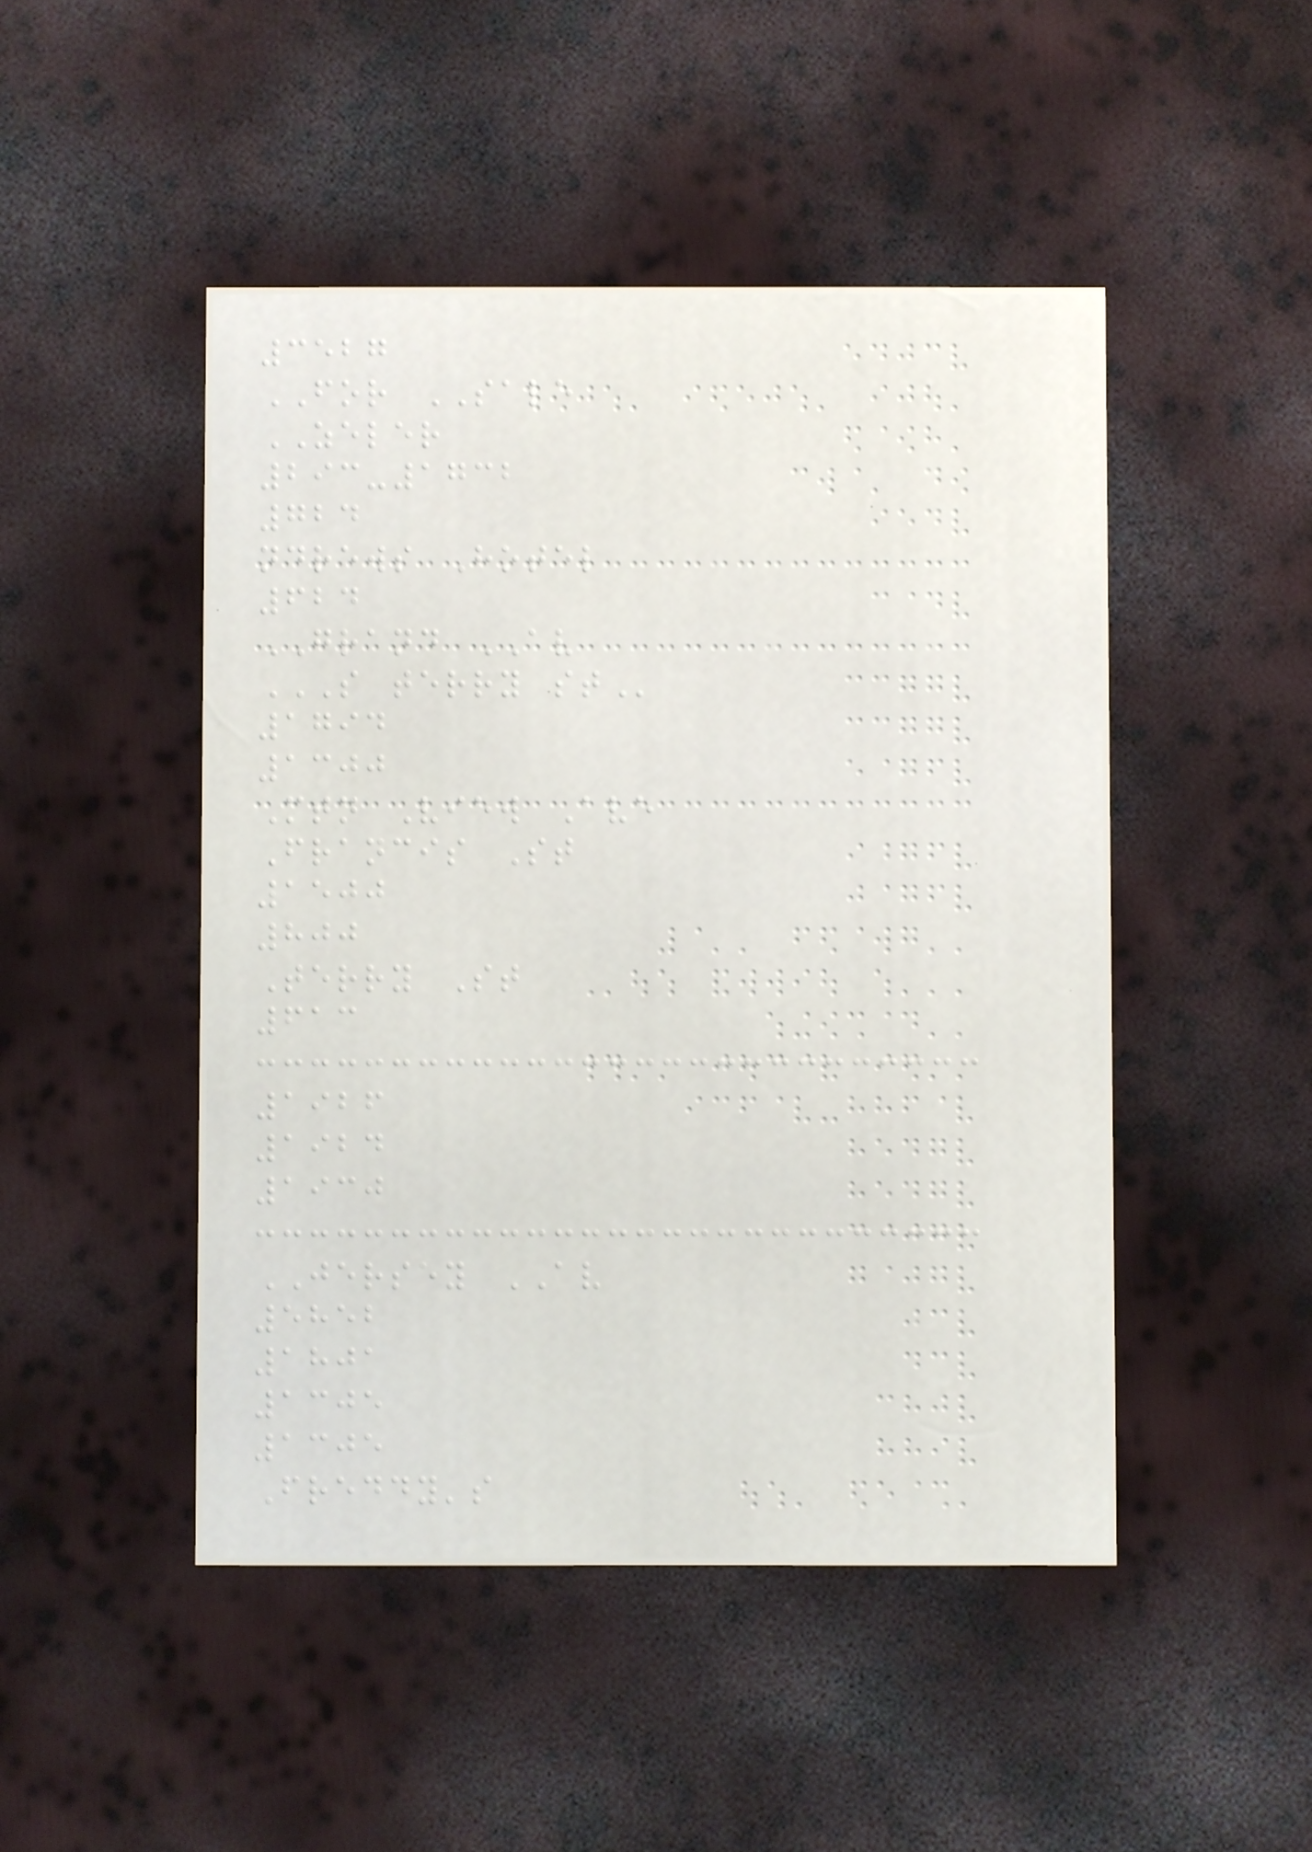3527
FOR SALE
ZELER
293-1732
724
ndrews Hotel
624
GRAND AV
S TERRY ST
1794
1300
Mtn View Ave
Francis St
1500
800
Terry St
613
1926
1924
1930
JERSEY AV
5852
1801
1305
1305
Freddy's
